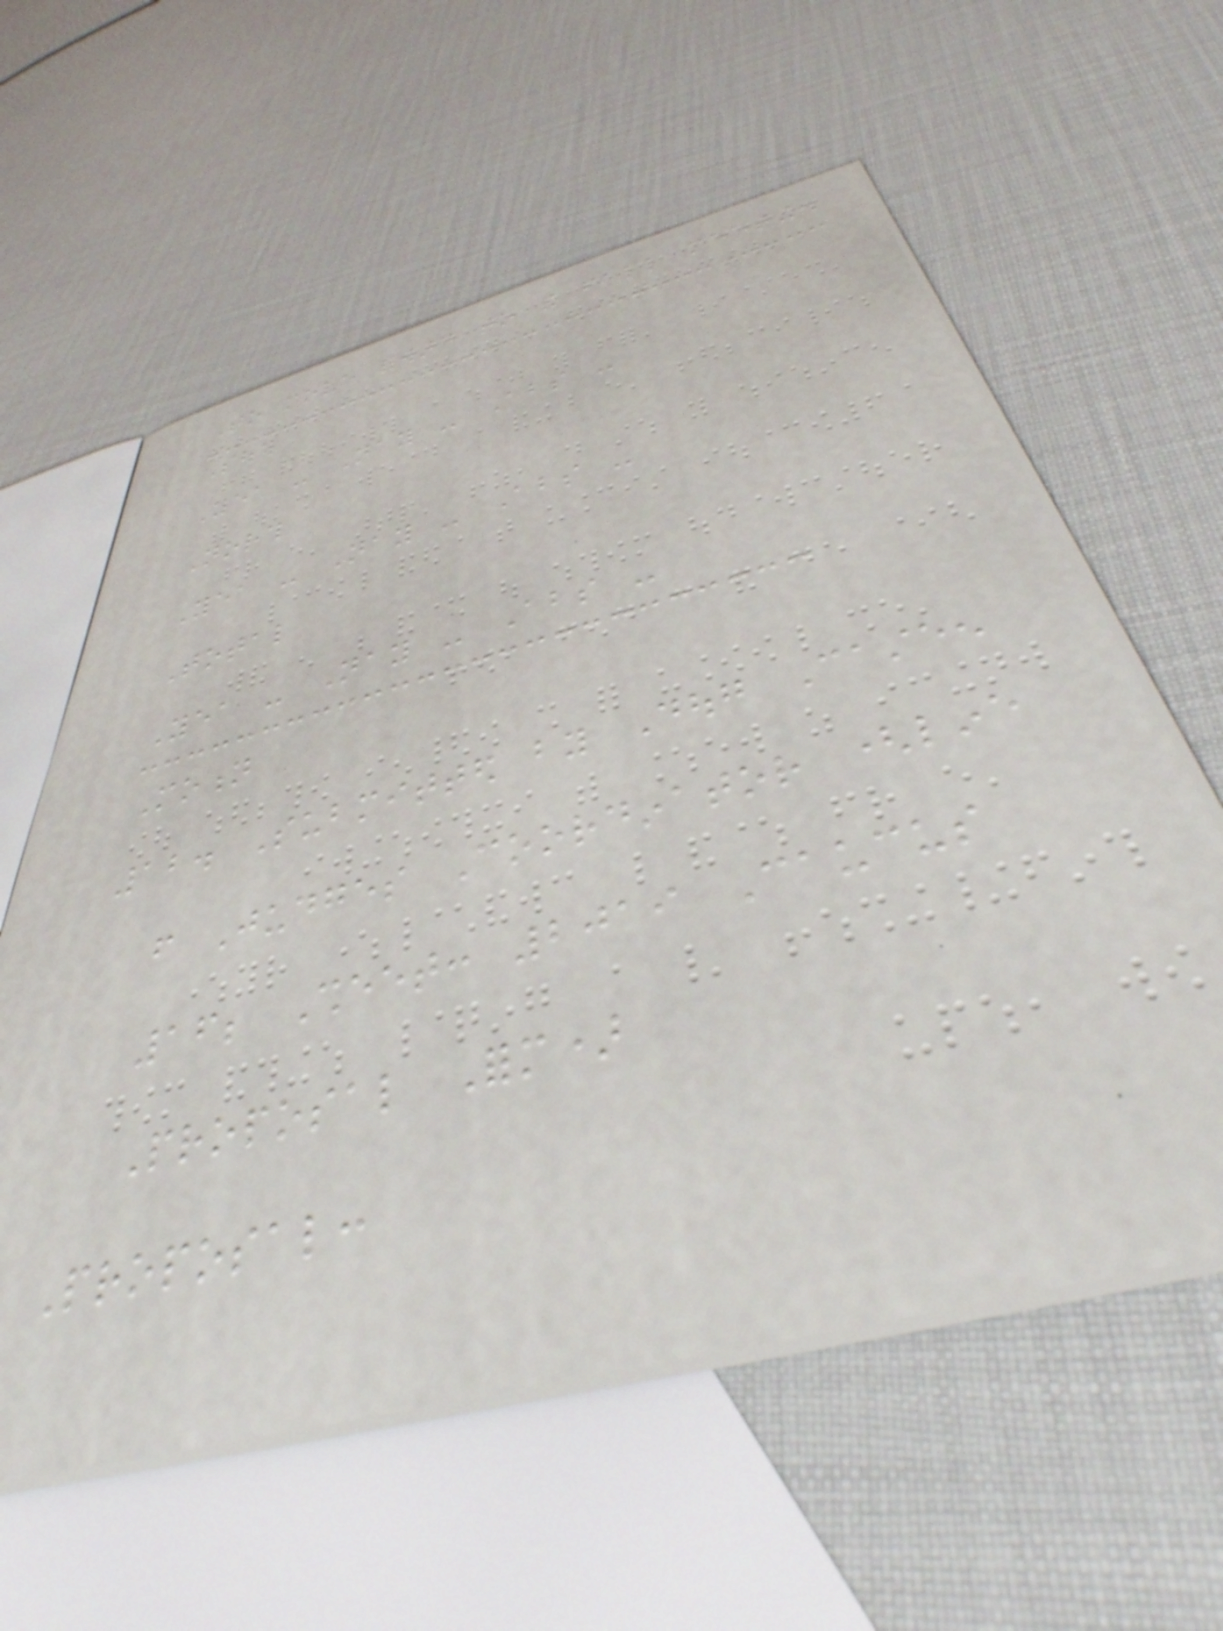To move forward to the fall meeting.
South
Yea - Nay - Abs -
North
Yea - Nay - Abs -
Total
Yea - Nay - Abs -
Motion
12. Submitted by Doug Casteen
from Judges Coordinator (line
16; Sheet: 2019 Caucus
Proposal Form)
Proposal:
